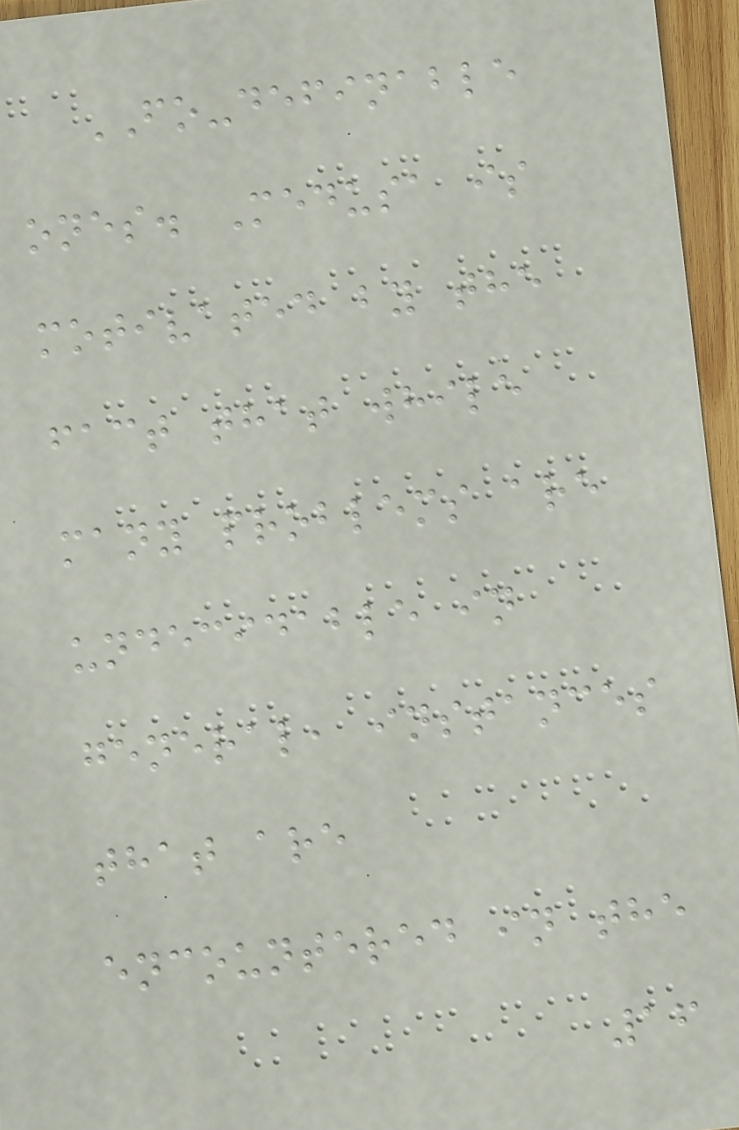FO-definable
ones. Medusa is
motivated by the
fact that while
many problems are
undecidable in
general, instances
that are
encountered in the
16
